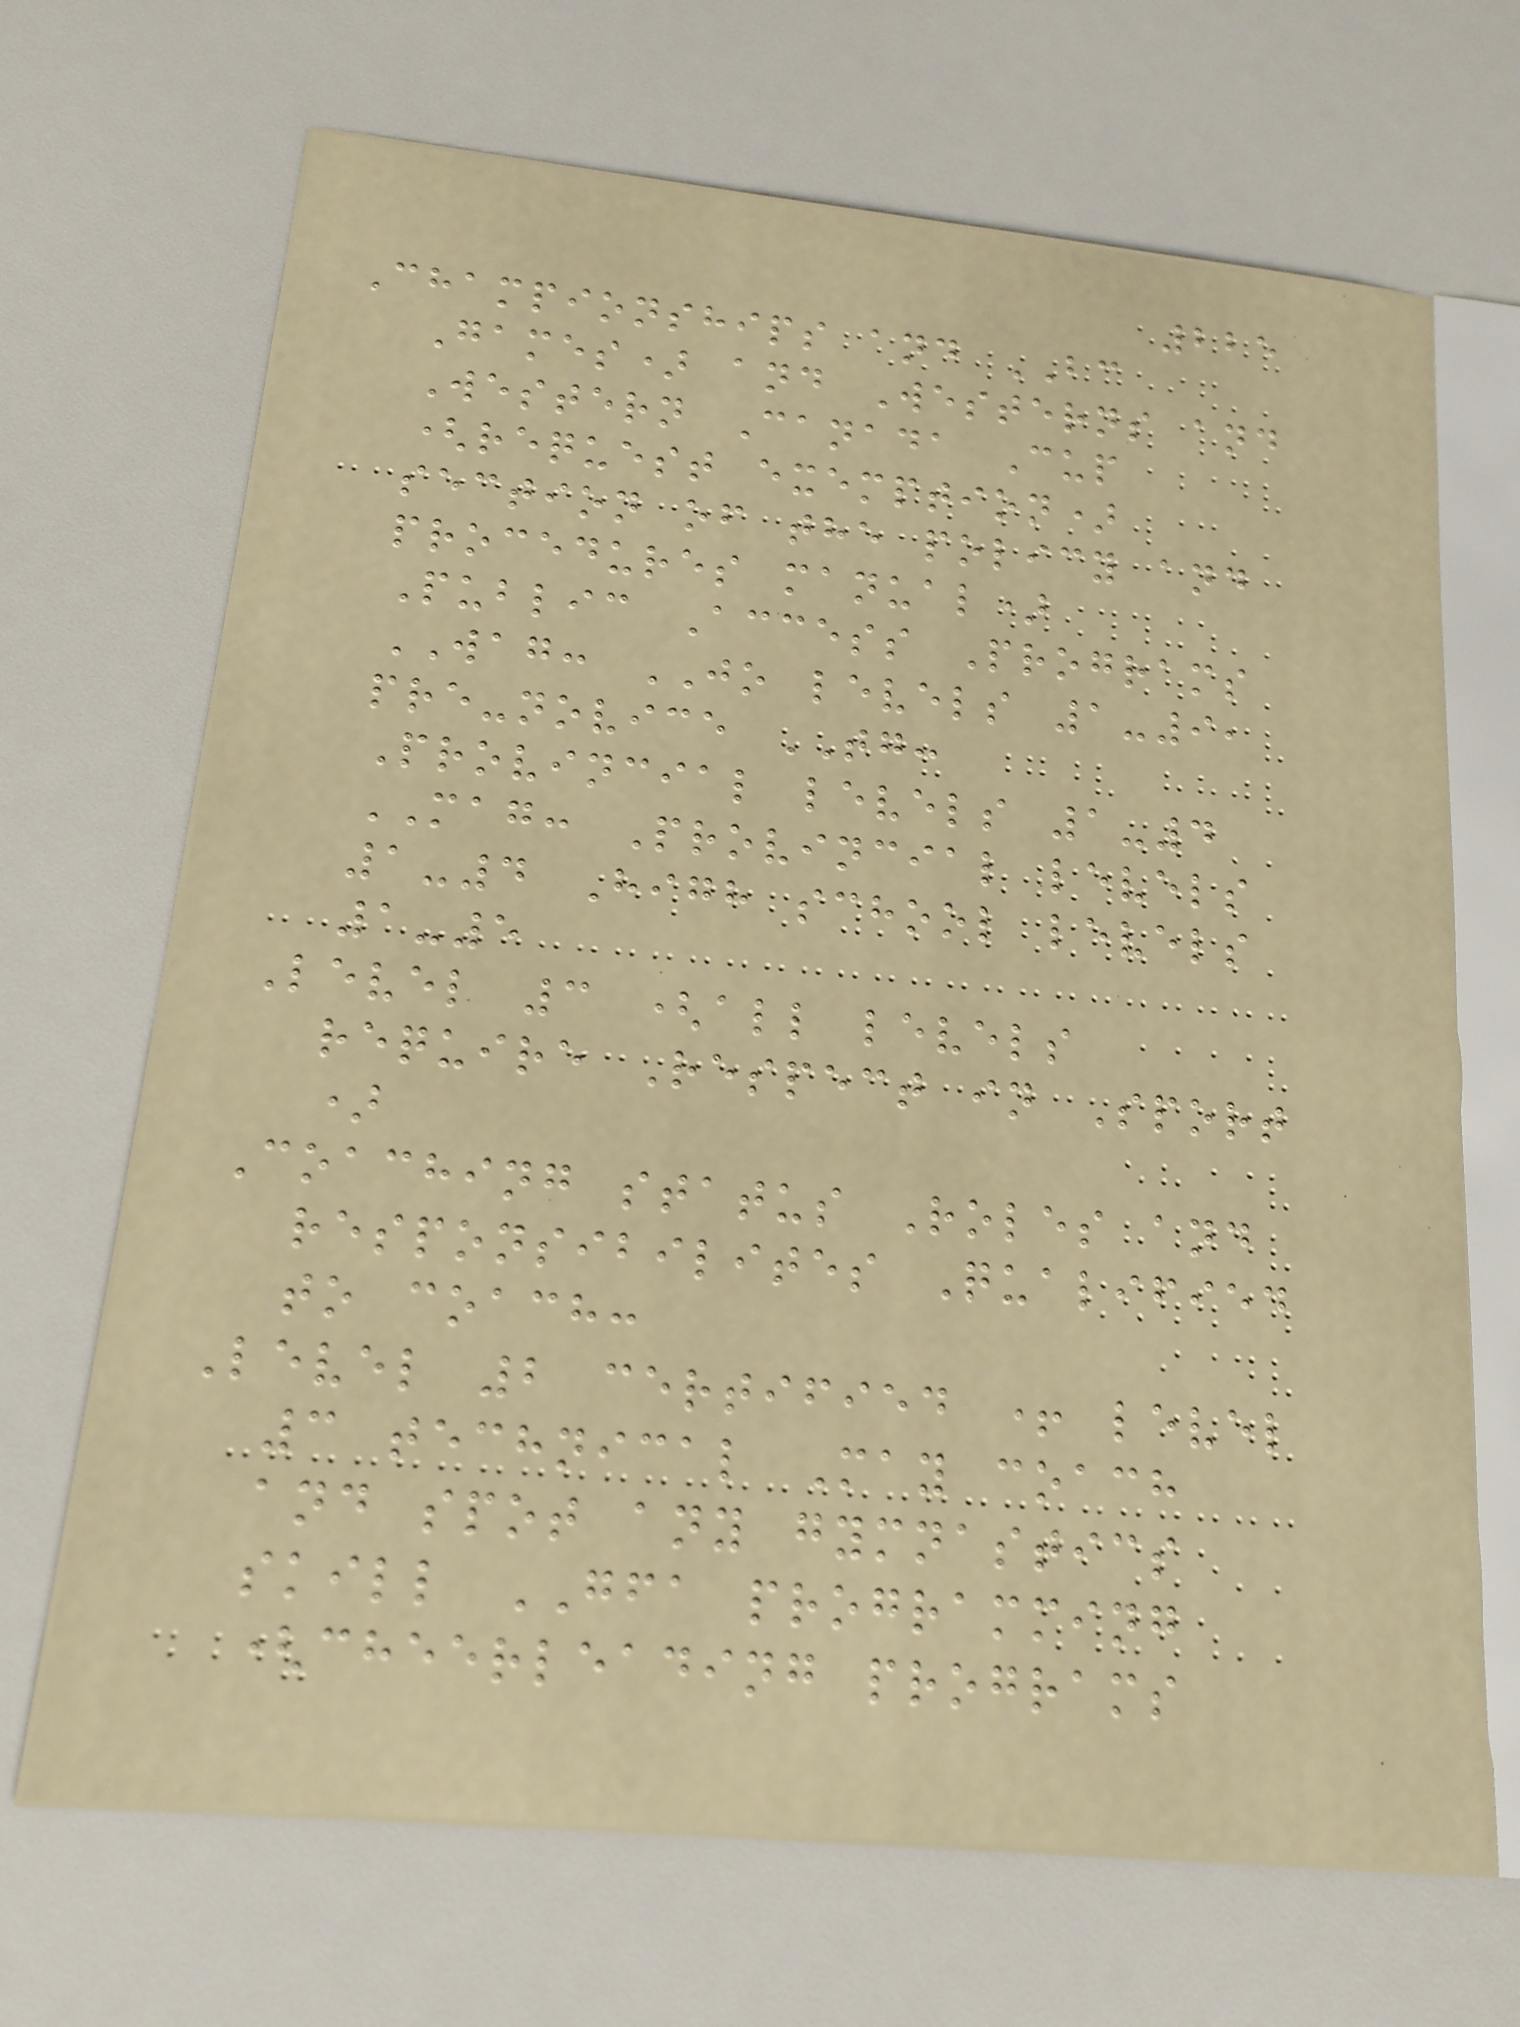225
Championships and BC
Games) and Westerns and
Western Canada Cup
(request exemption)
section of the policy and
procedures manual)
Public Access Programs
WAG: JO levels 1-9,
pre-novice TG:
Provincial levels 1-4
MAG: Provincial levels
1-4 High school levels
1-5
Level 3 (all levels
require Respect in Sport
)
Coaching status Roles and
responsibilites Qualified
to coach:
Level 2 certified + level
3 technical May coach
and spot any gymnastics
skill GFA programming
(cheerleading programs
